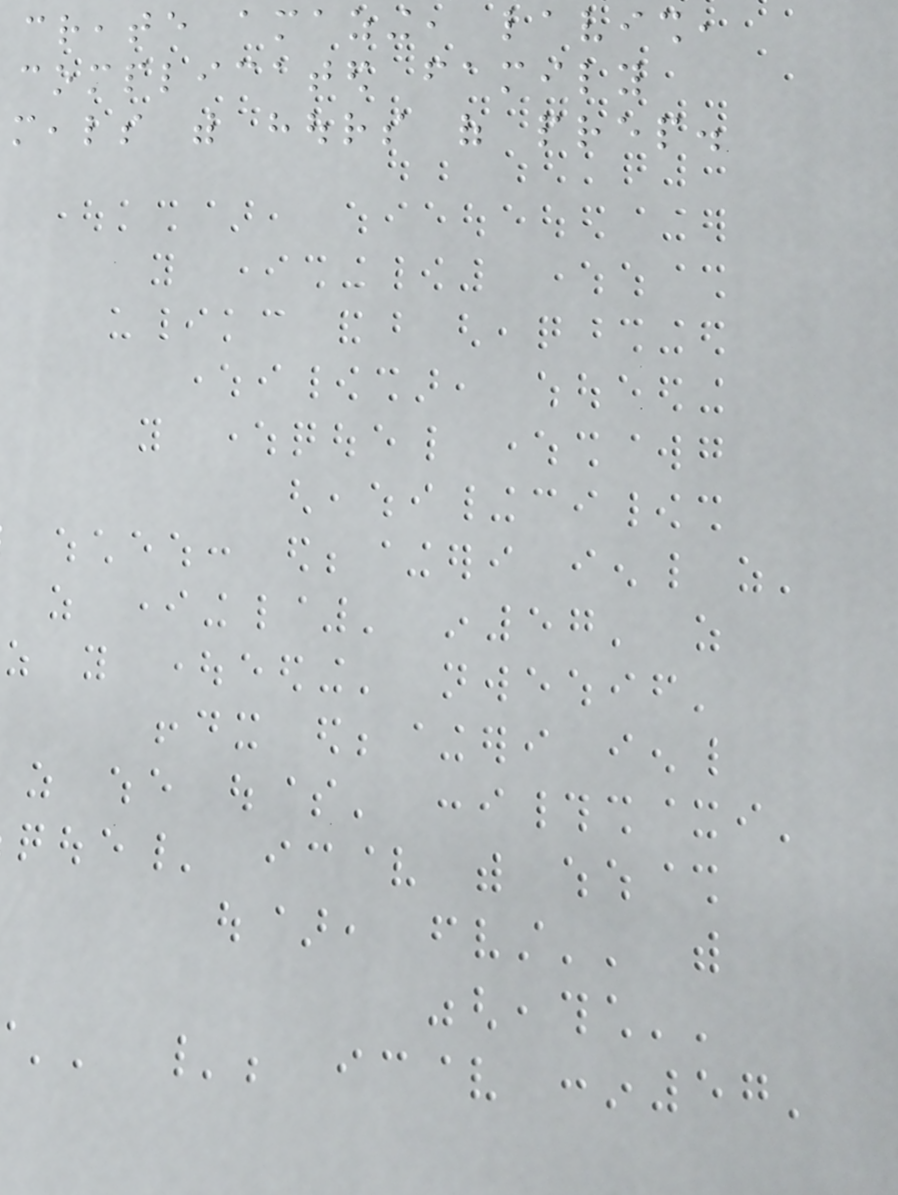create amazing, lavish,
complicated family
meals with hours of prep.
